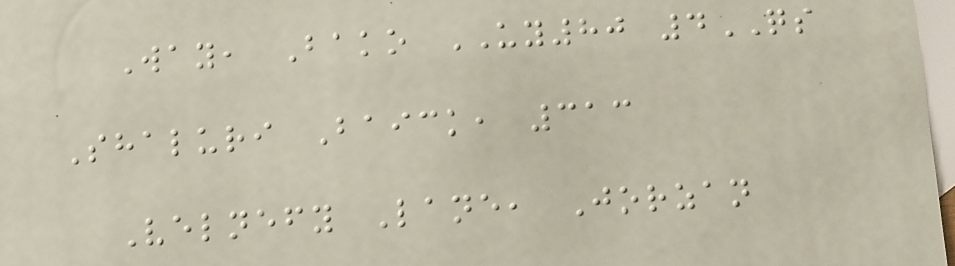Way, Bako UY80 4QS
Shaluri Baick, 313
Velnefy Lane, Jorzan
